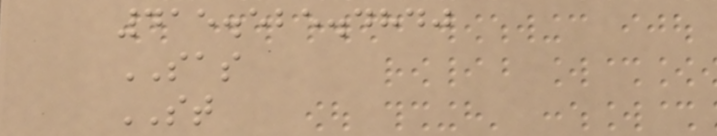415.525.4840
SAS
ST
